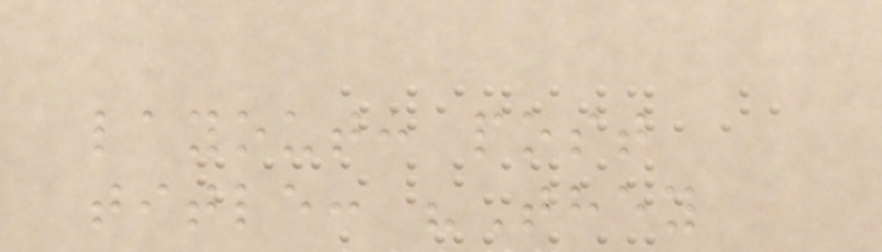layout: post
title: "They
